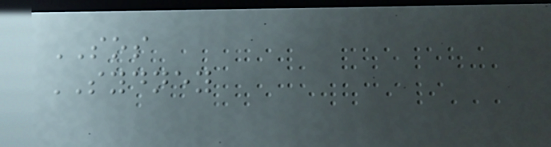SOS
SYDNEY
